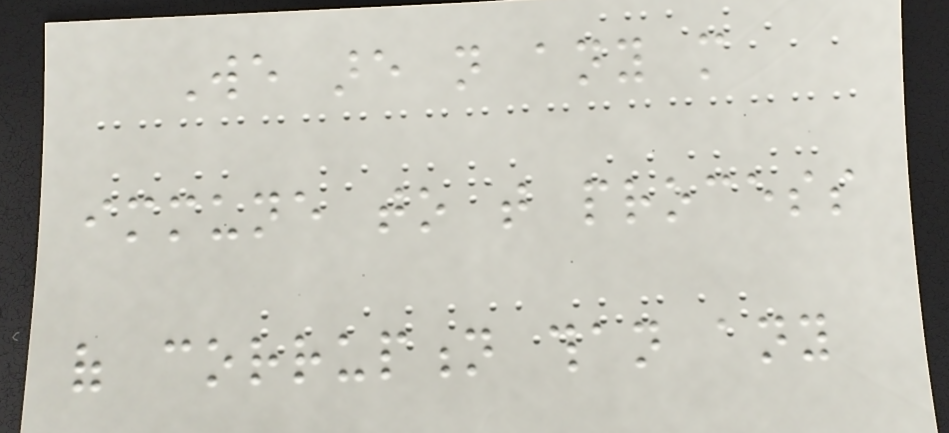We are not any more
immune to that process
of corruption than any
